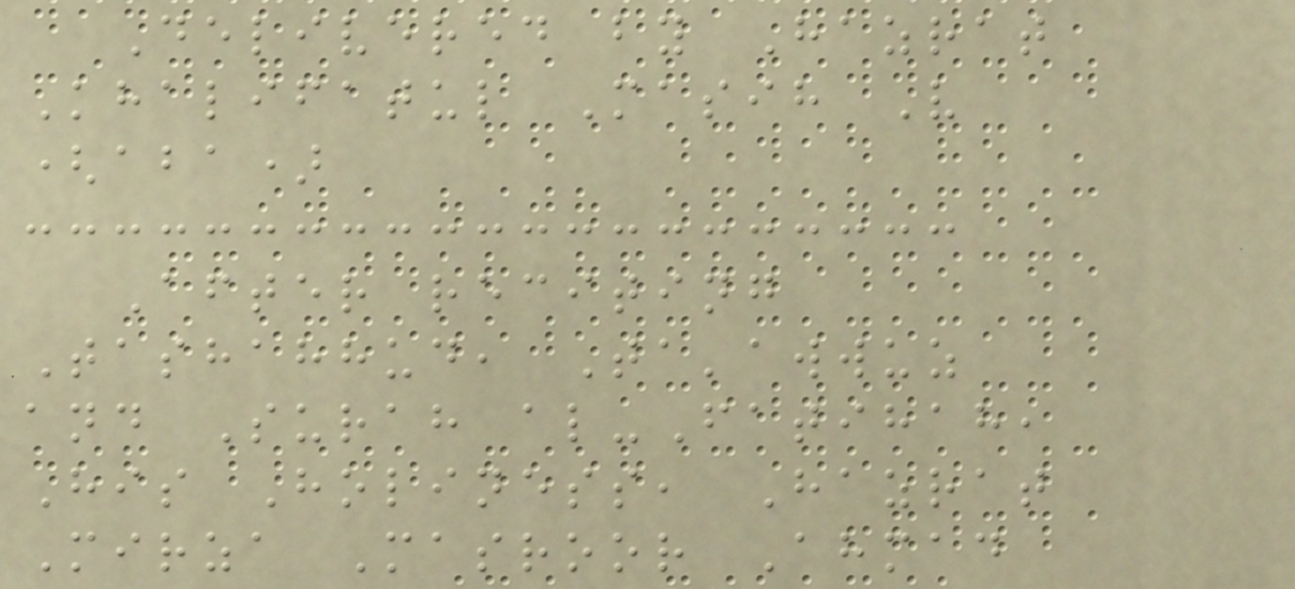Delivered by Hazrat
Khalifatul Masih V
(aba)
After reciting
Tashahhud, Ta'awwuz
and Surah al-Fatihah,
His Holiness, Hazrat
Mirza Masroor Ahmad
